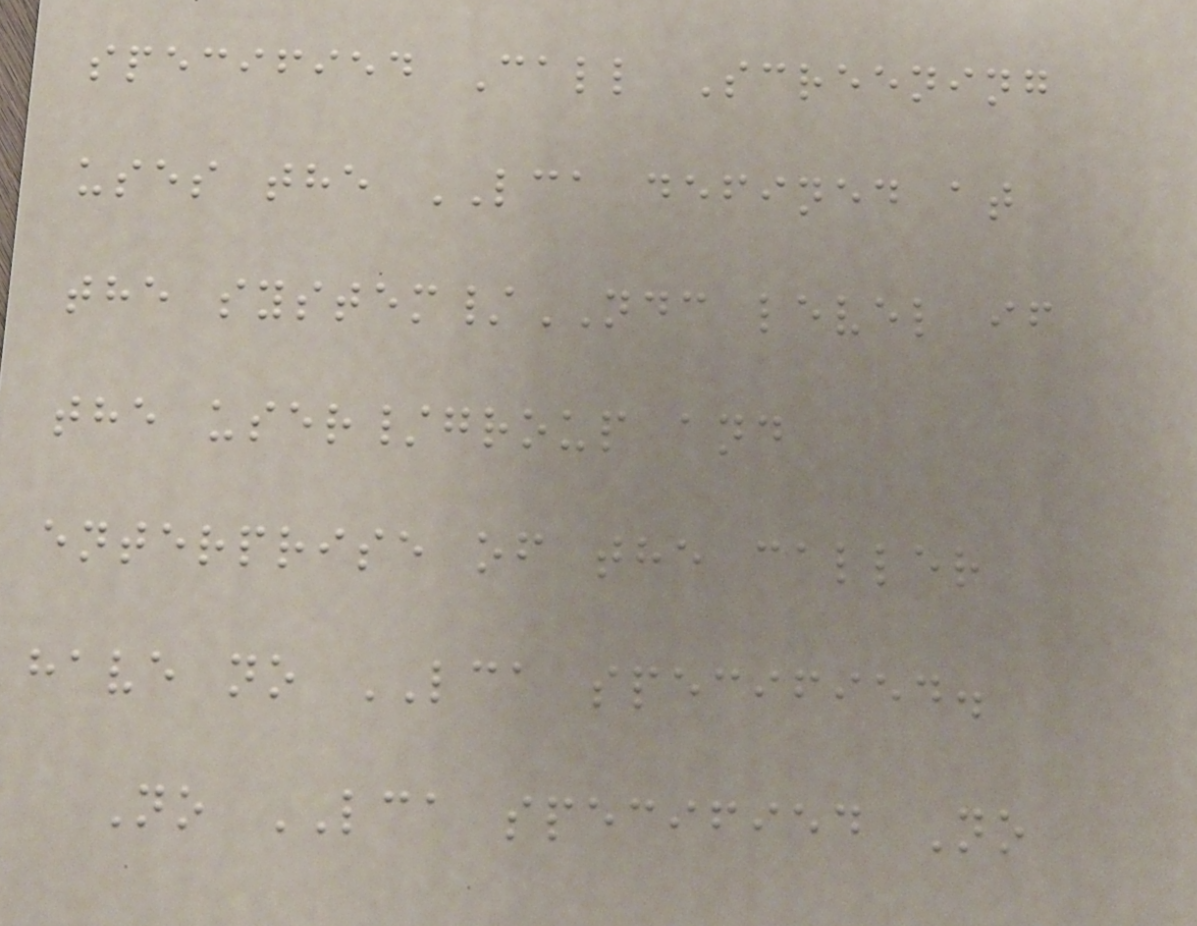specified Call Screening
uses the LCA defined at
the system/NDC level if
the user/group and
enterprise of the caller
have no LCA specified.
No LCA specified No
